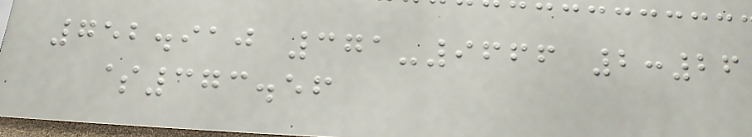752.910 371-9666 2:26
$373.56
